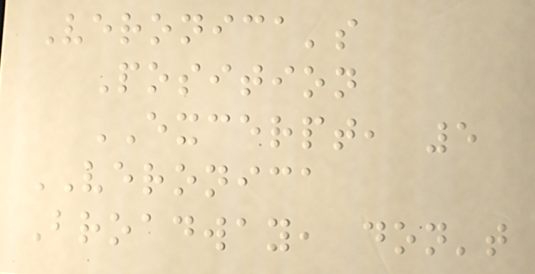Veronica's
Position
EXCERPT, 5
VERONICA
Broadway, don't
